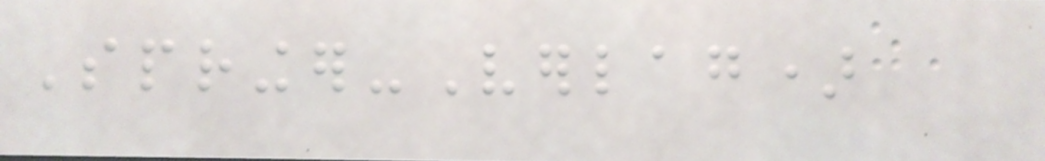Springer-Verlag)
